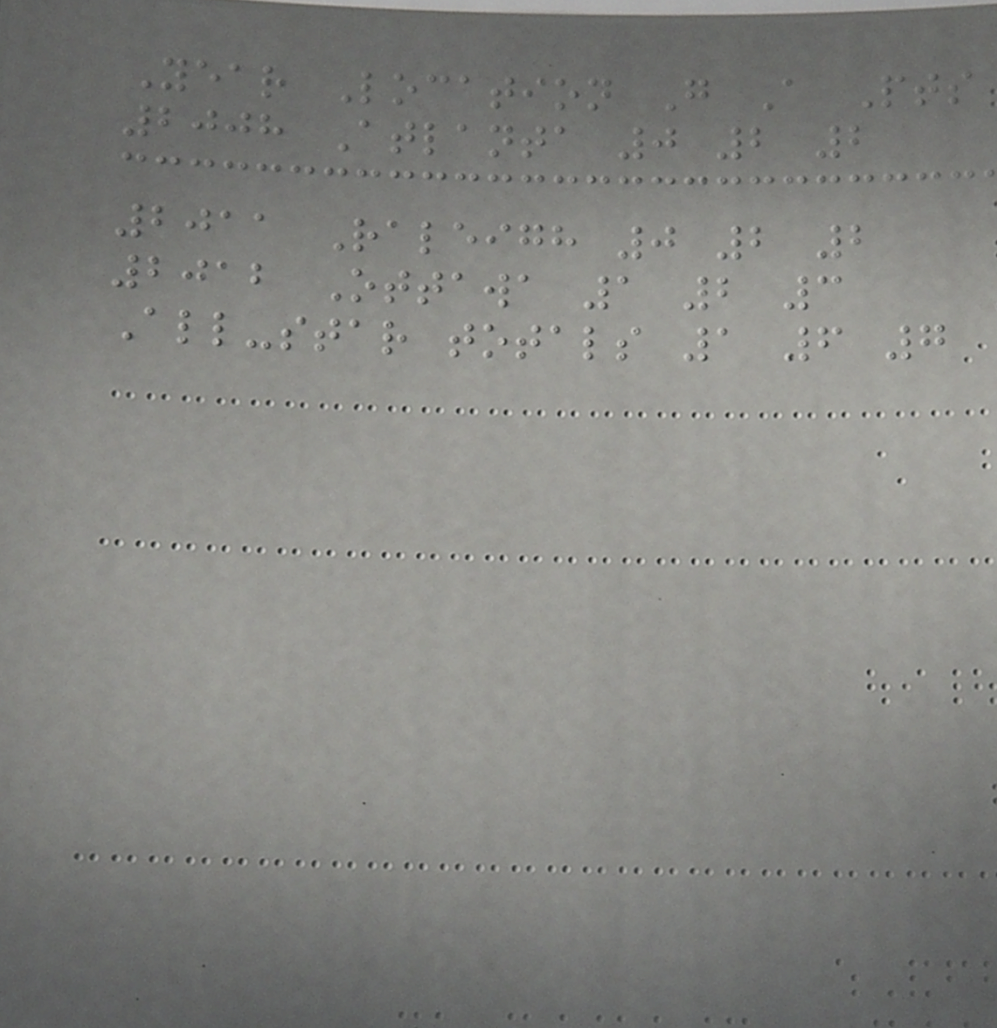Year Location G A Pts
2008 Atlanta 0 2 2
2011 Raleigh 0 2 2
2012 Ottawa 1 2 3
All-star totals 1 6 7
